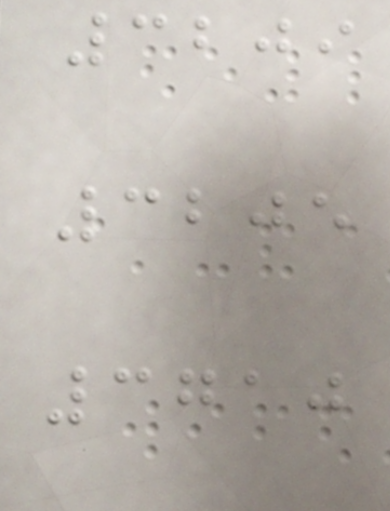3209
3205
3710
